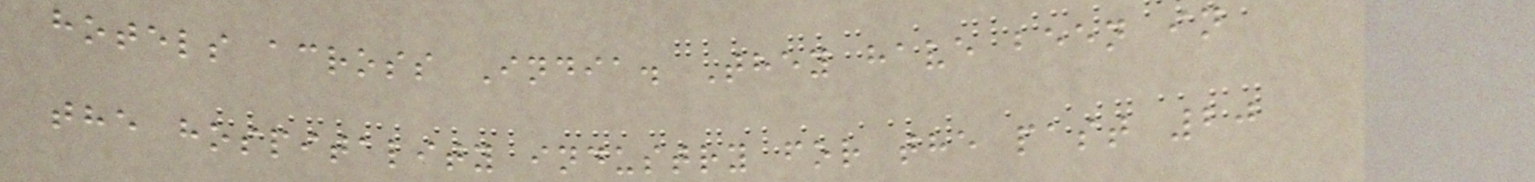hotels across India. They have been in
the hospitality industry for the past 20
